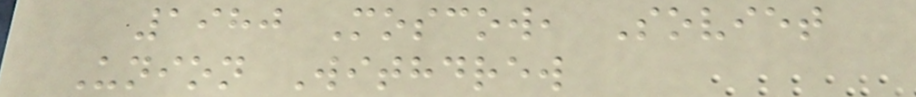1980 Moscow, Soviet
Union Withdrew
